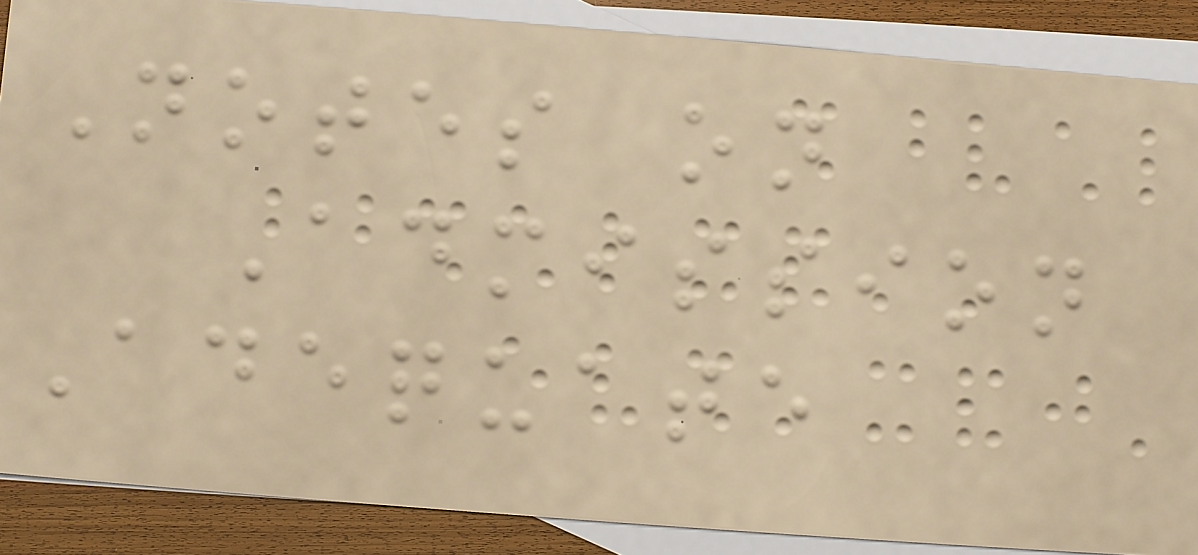Notes on
Admission
Adequate
